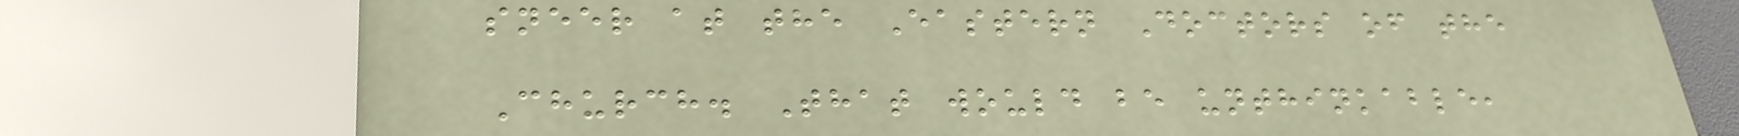sneer at the Eastern Doctors of the
Church. That would be unthinkable,
